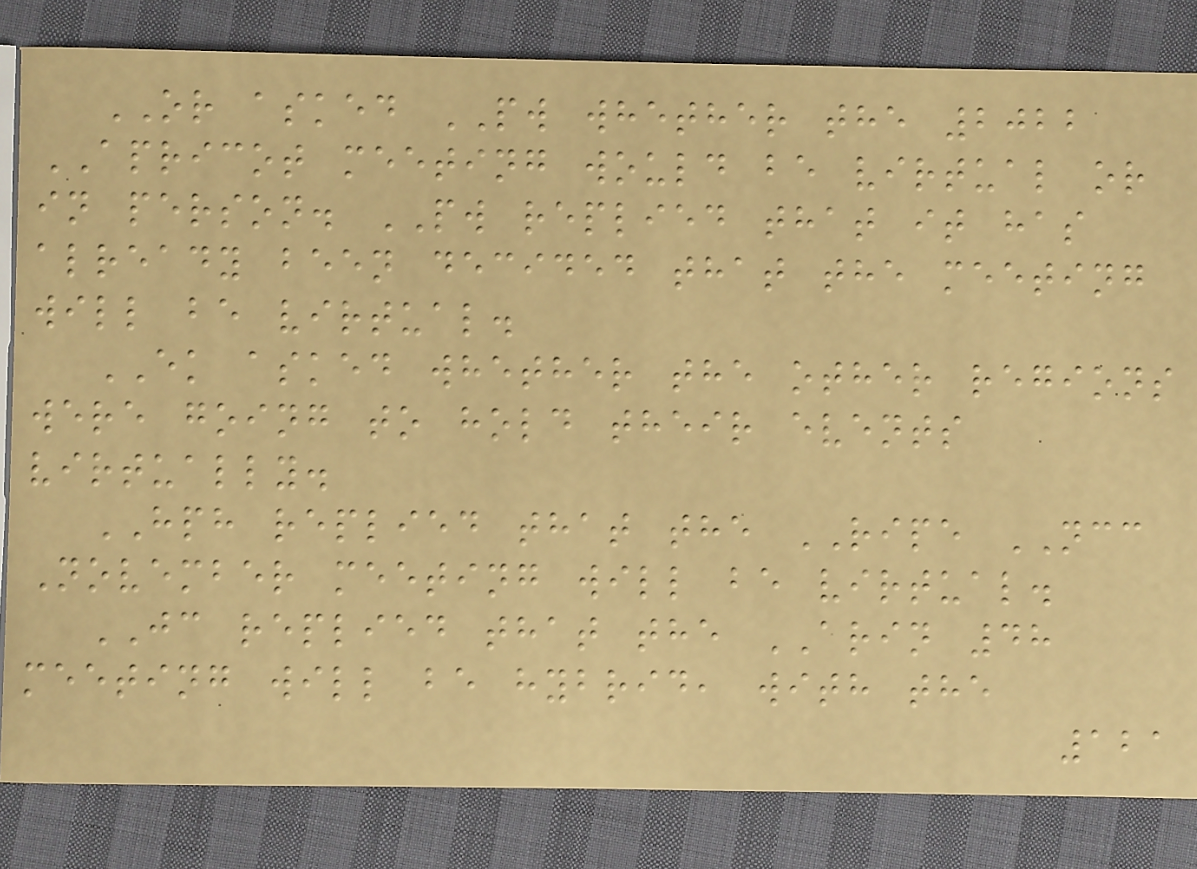OR asked PW whether the 2022
APRICOT meeting would be virtual or
in person. PW replied that it has
already been decided that the meeting
will be virtual.
EK asked whether the other regions
were going to hold their events
virtually.
HPH replied that the RIPE NCC
November meeting will be virtual.
JC replied that the ARIN 48
meeting will be hybrid, with the
121
